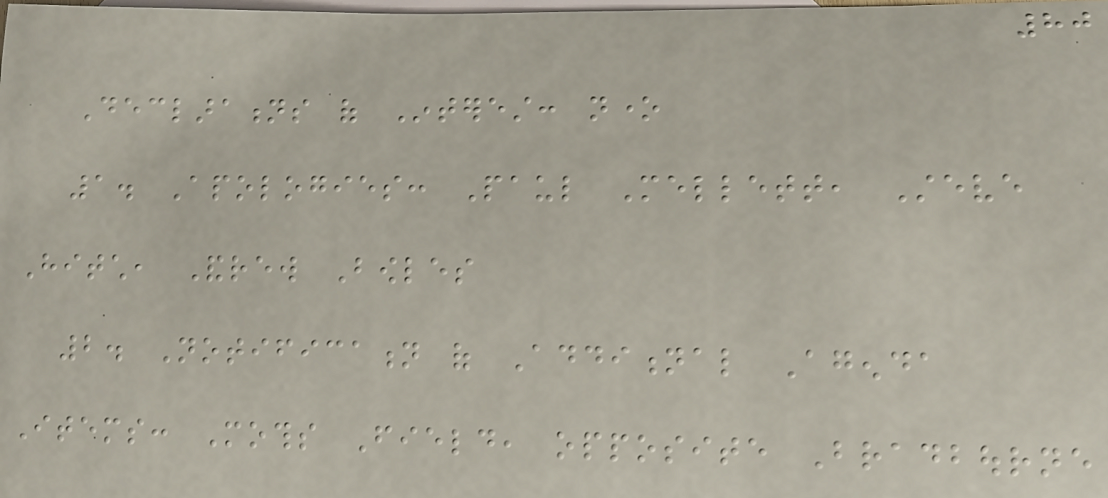80
Declarations of Interest: none
1. Apologies: Paul Mellett, Steve
Hitch, Andrew Bowles
2. Notification of Additional Agenda
Items: Moths Field, opposite Bradbourne
